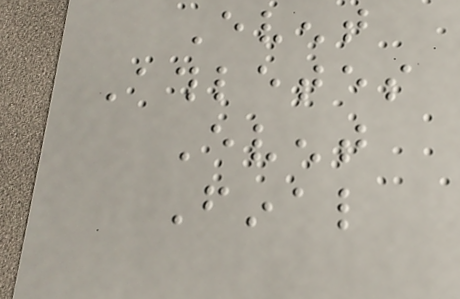Event
Athletes
Event
Final
